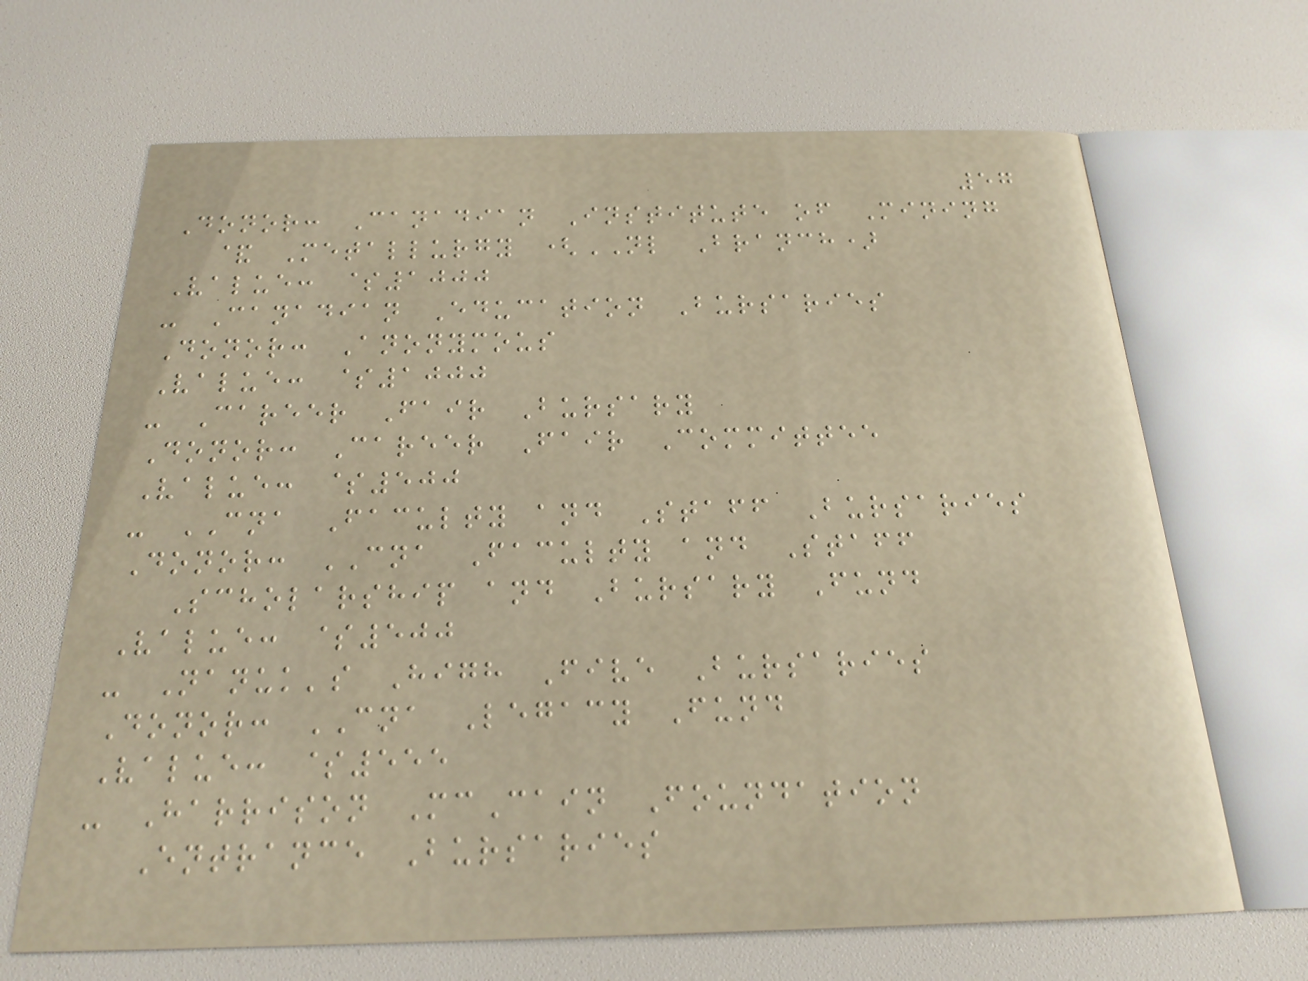57
Donor: Canadian Institute of Mining
& Metallurgy (NL Branch)
Value: $1000
- Canadian Education Bursaries
Donor: Anonymous
Value: $1000
- Career Fair Bursary
Donor: Career Fair Committee
Value: $500
- CNA Faculty and Staff Bursaries
Donor: CNA Faculty and Staff
Scholarship and Bursary Fund
Value: $500
- Nanuk's High Five Bursaries
Donor: CNA Legacy Fund
Value: $555
- Harrison McCain Foundation
Entrance Bursaries
